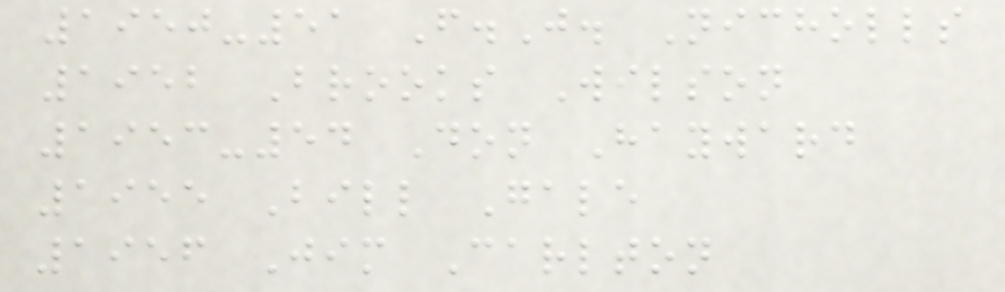1950-51 F.J. Nicholls
1952 Brooks Wilson
1953-54 Don Hayward
1955 Bill Gale
1956 Jim Carlton
